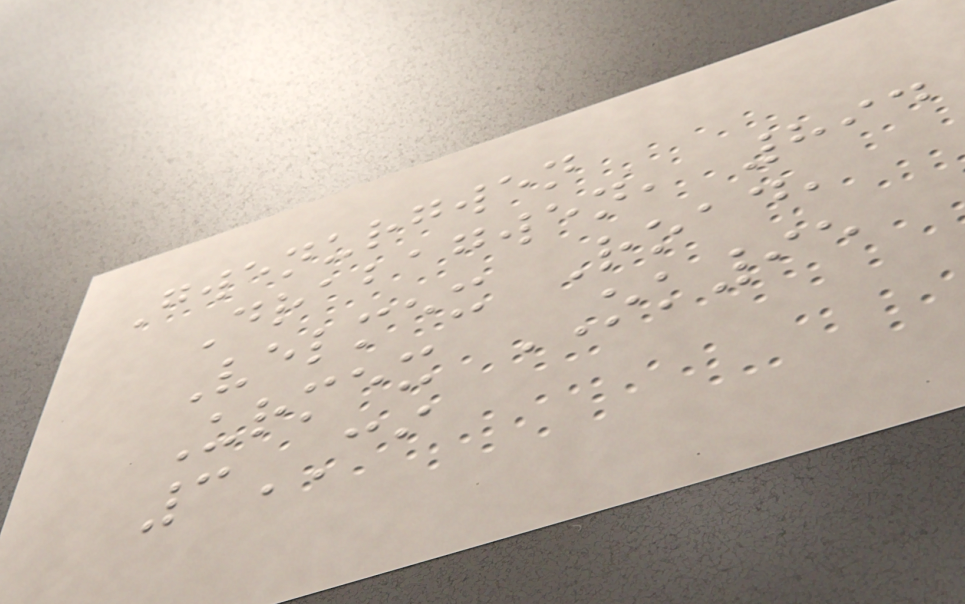Gwenurgwen
Drabagwen, 894
Velmex Road,
Urmex OK95
3CI
